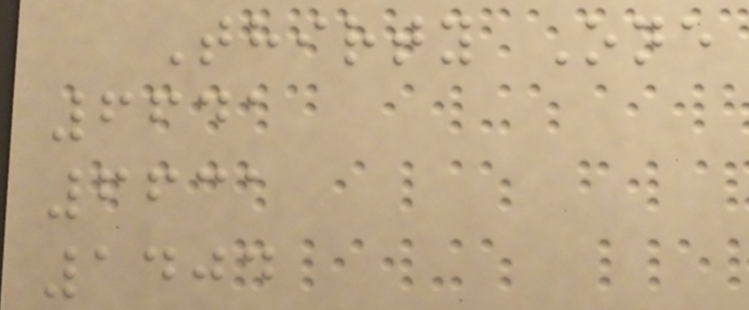Thirty One
6641
6631
1404
